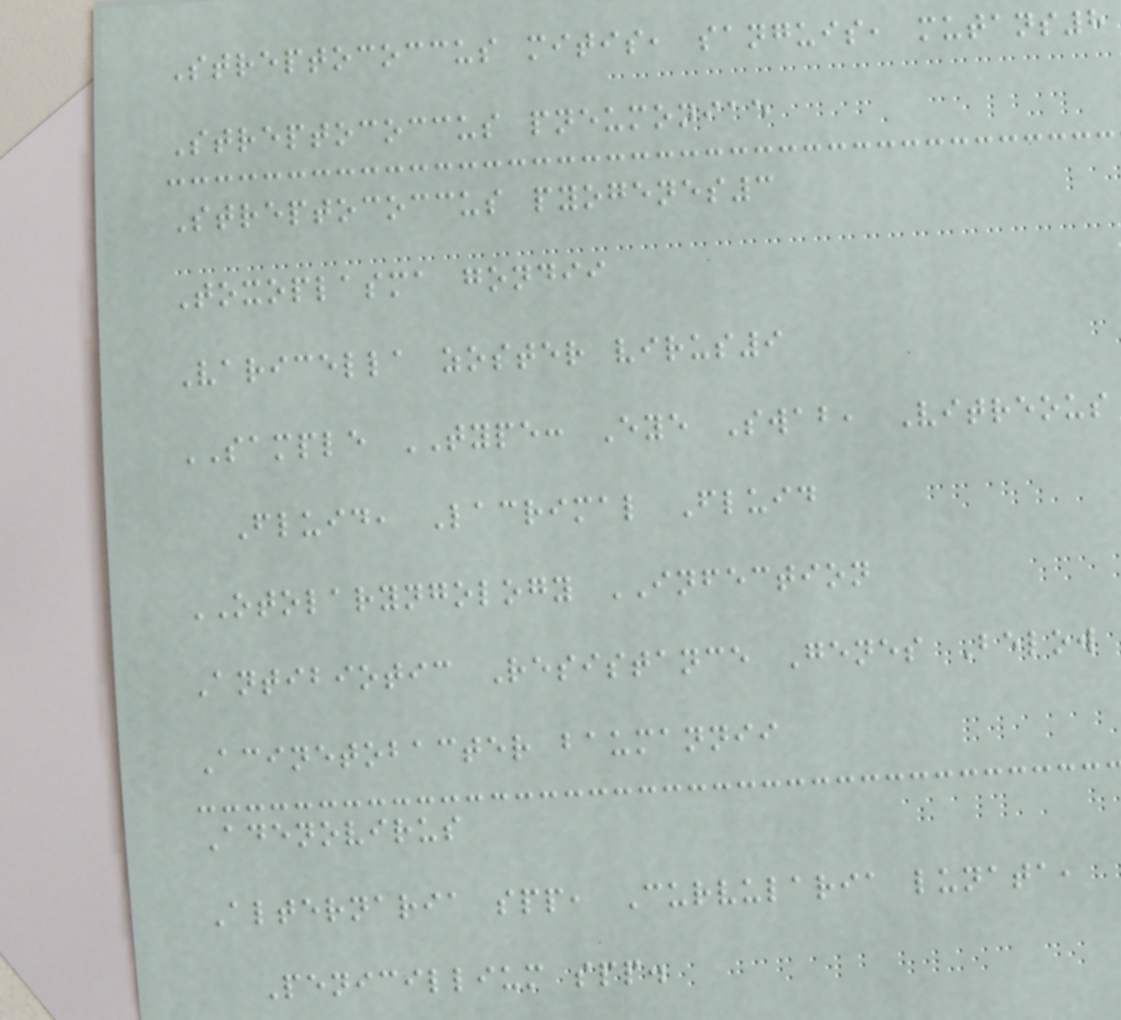Streptococcus mitis, sanguis, mutans8
Streptococcus pneumoniae
Streptococcus pyogenes3
Toxoplasma gondii
Varicella zoster virus9
SAMPLE TYPE: Eye Swab, Vitreous
Fluid, Lacrimal Fluid
OTOLARYNGOLOGY INFECTION
Antibiotic Resistance Genes Below
Acinetobacter baumannii
Adenovirus
Alternaria spp, Curvularia lunata,
Penicillium spp.
